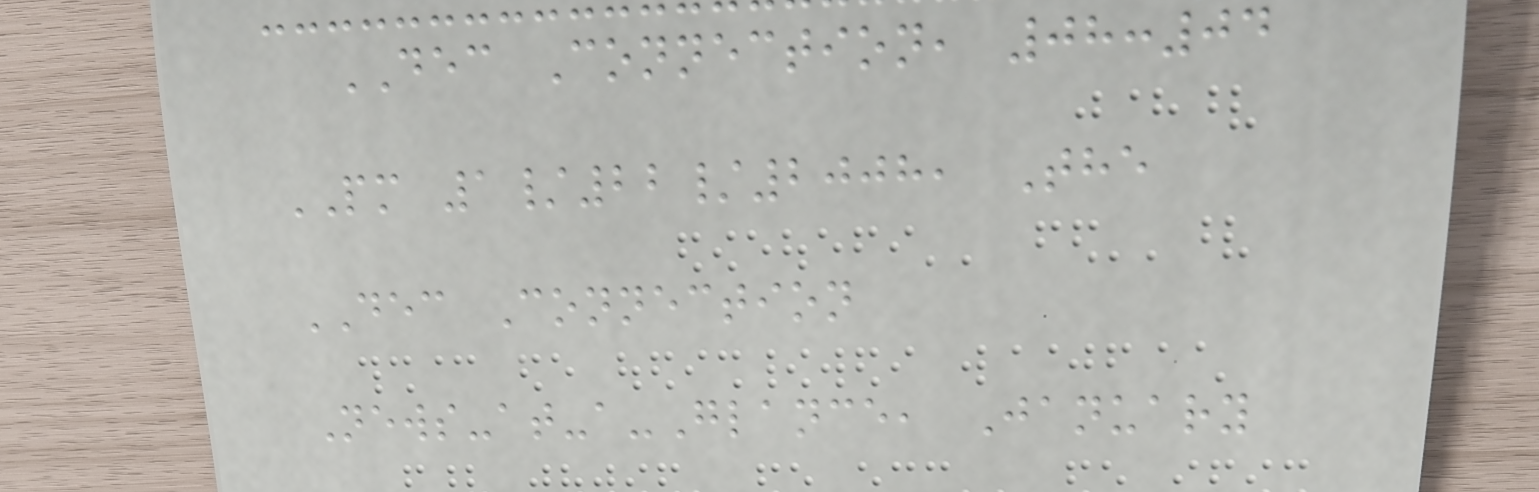DEC Connection, 08:04
PM 1/22/2008, The
DEC Connection
News-at-a-Glance, January
